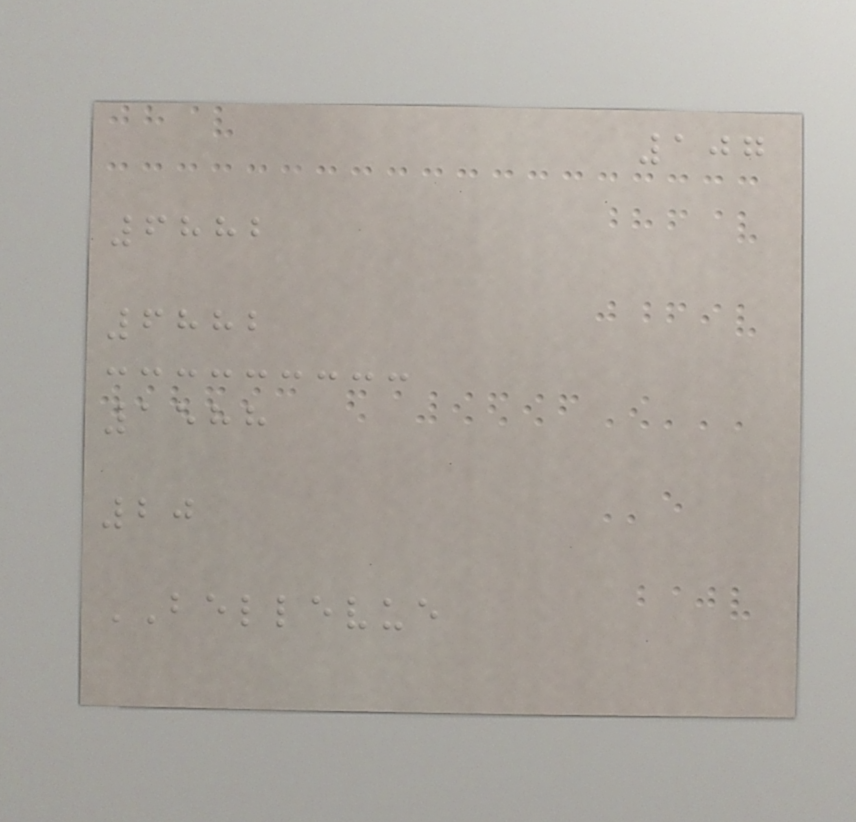107
6882
6882
1588
20
BELLEVUE
